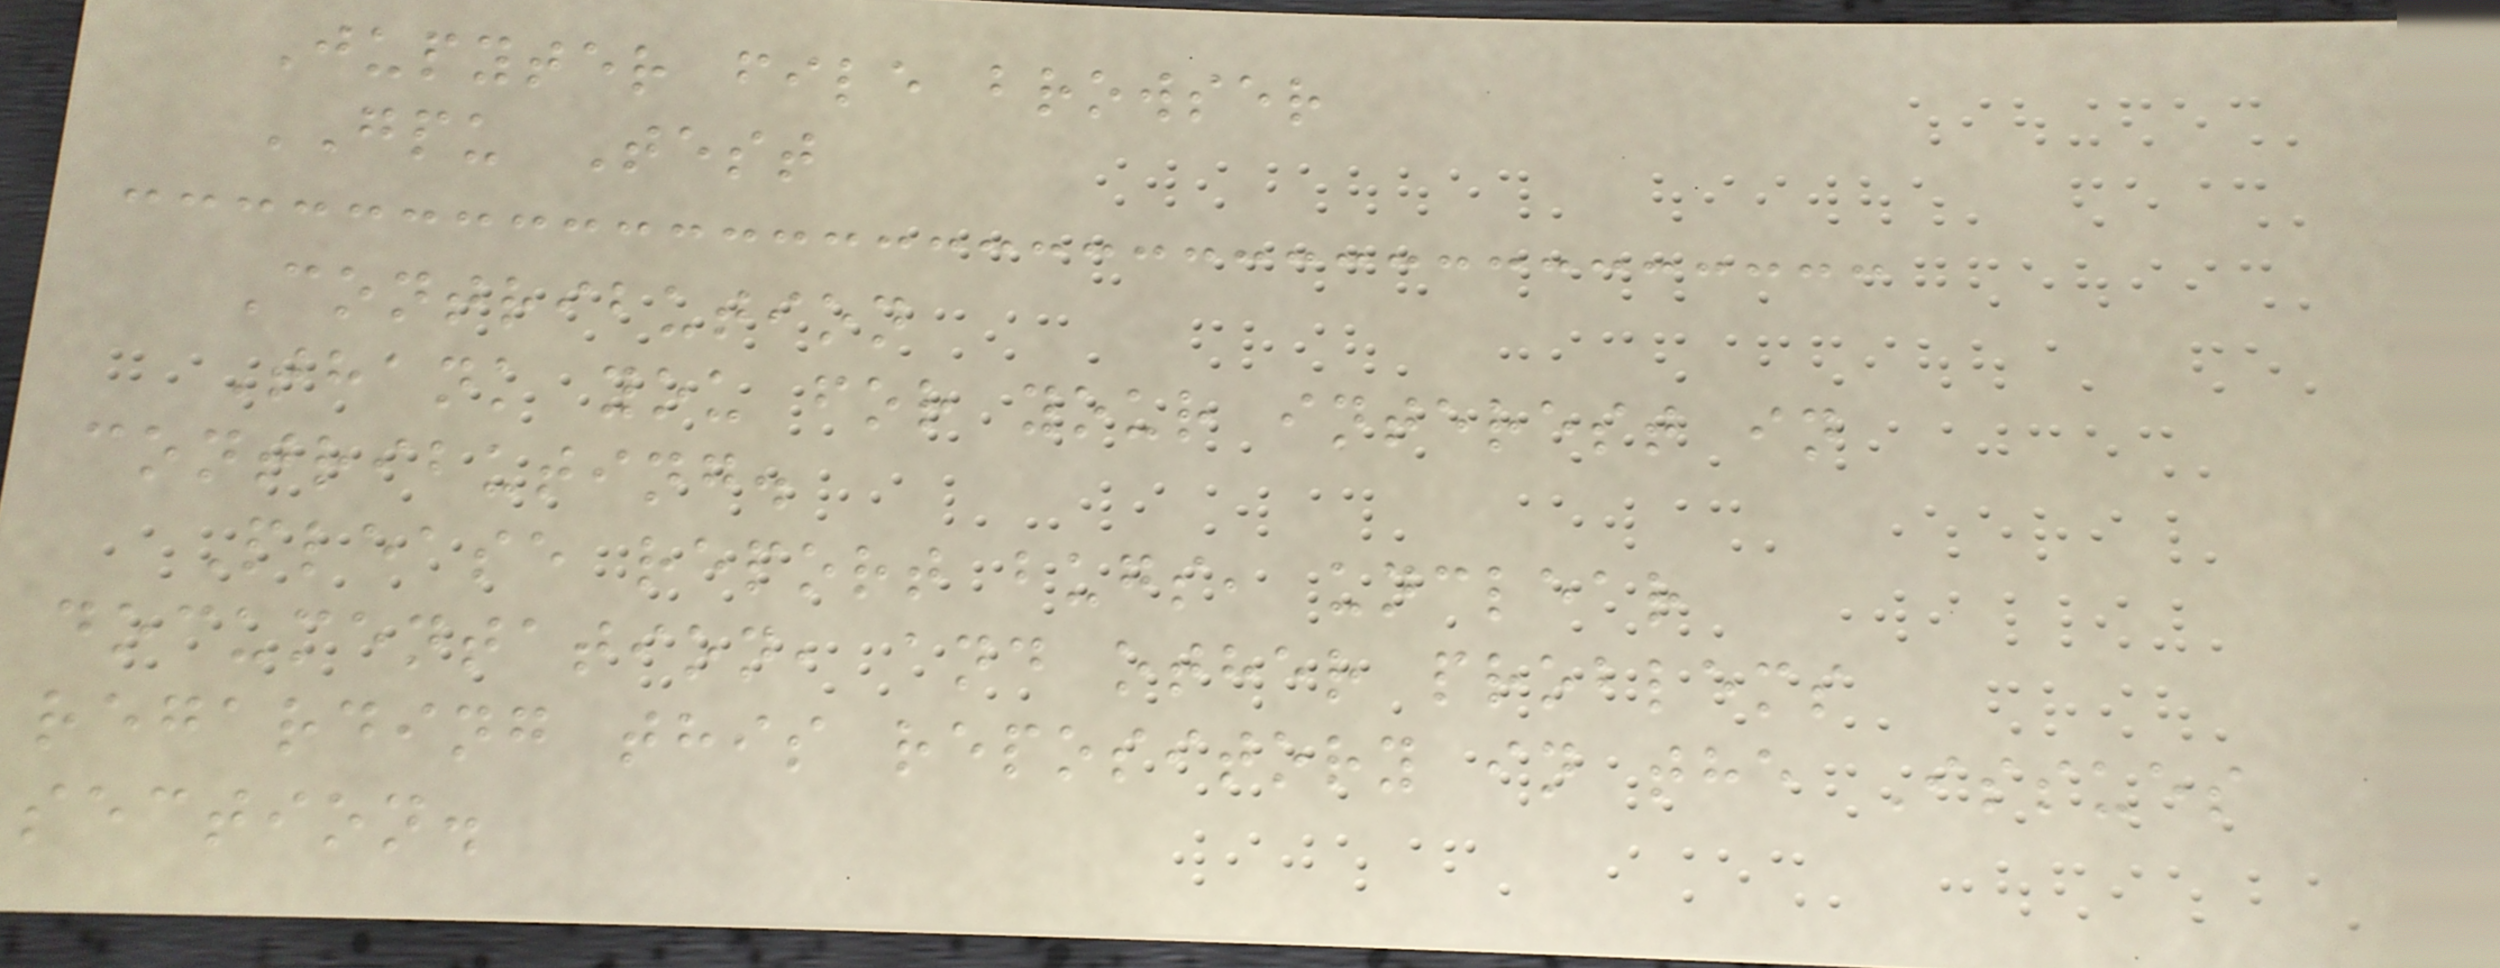Jupyter file browser
GPU Test
Contribution
Thank you for your interest in
contributing.
Please report bugs, unclear
documentation, and other problems
regarding this repository in the Issues
section.
